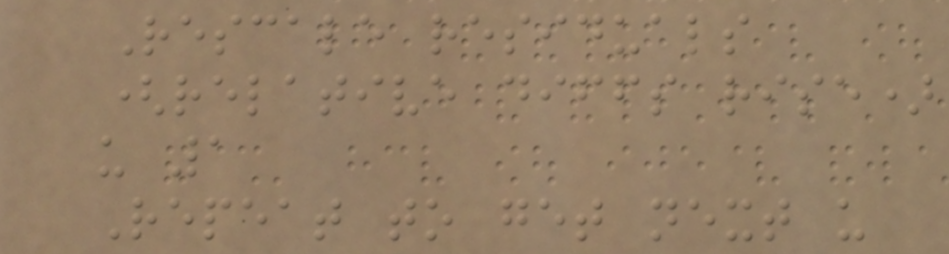Rescale residuals
(relative diffs rise)
u 1
Repeat to get next u
